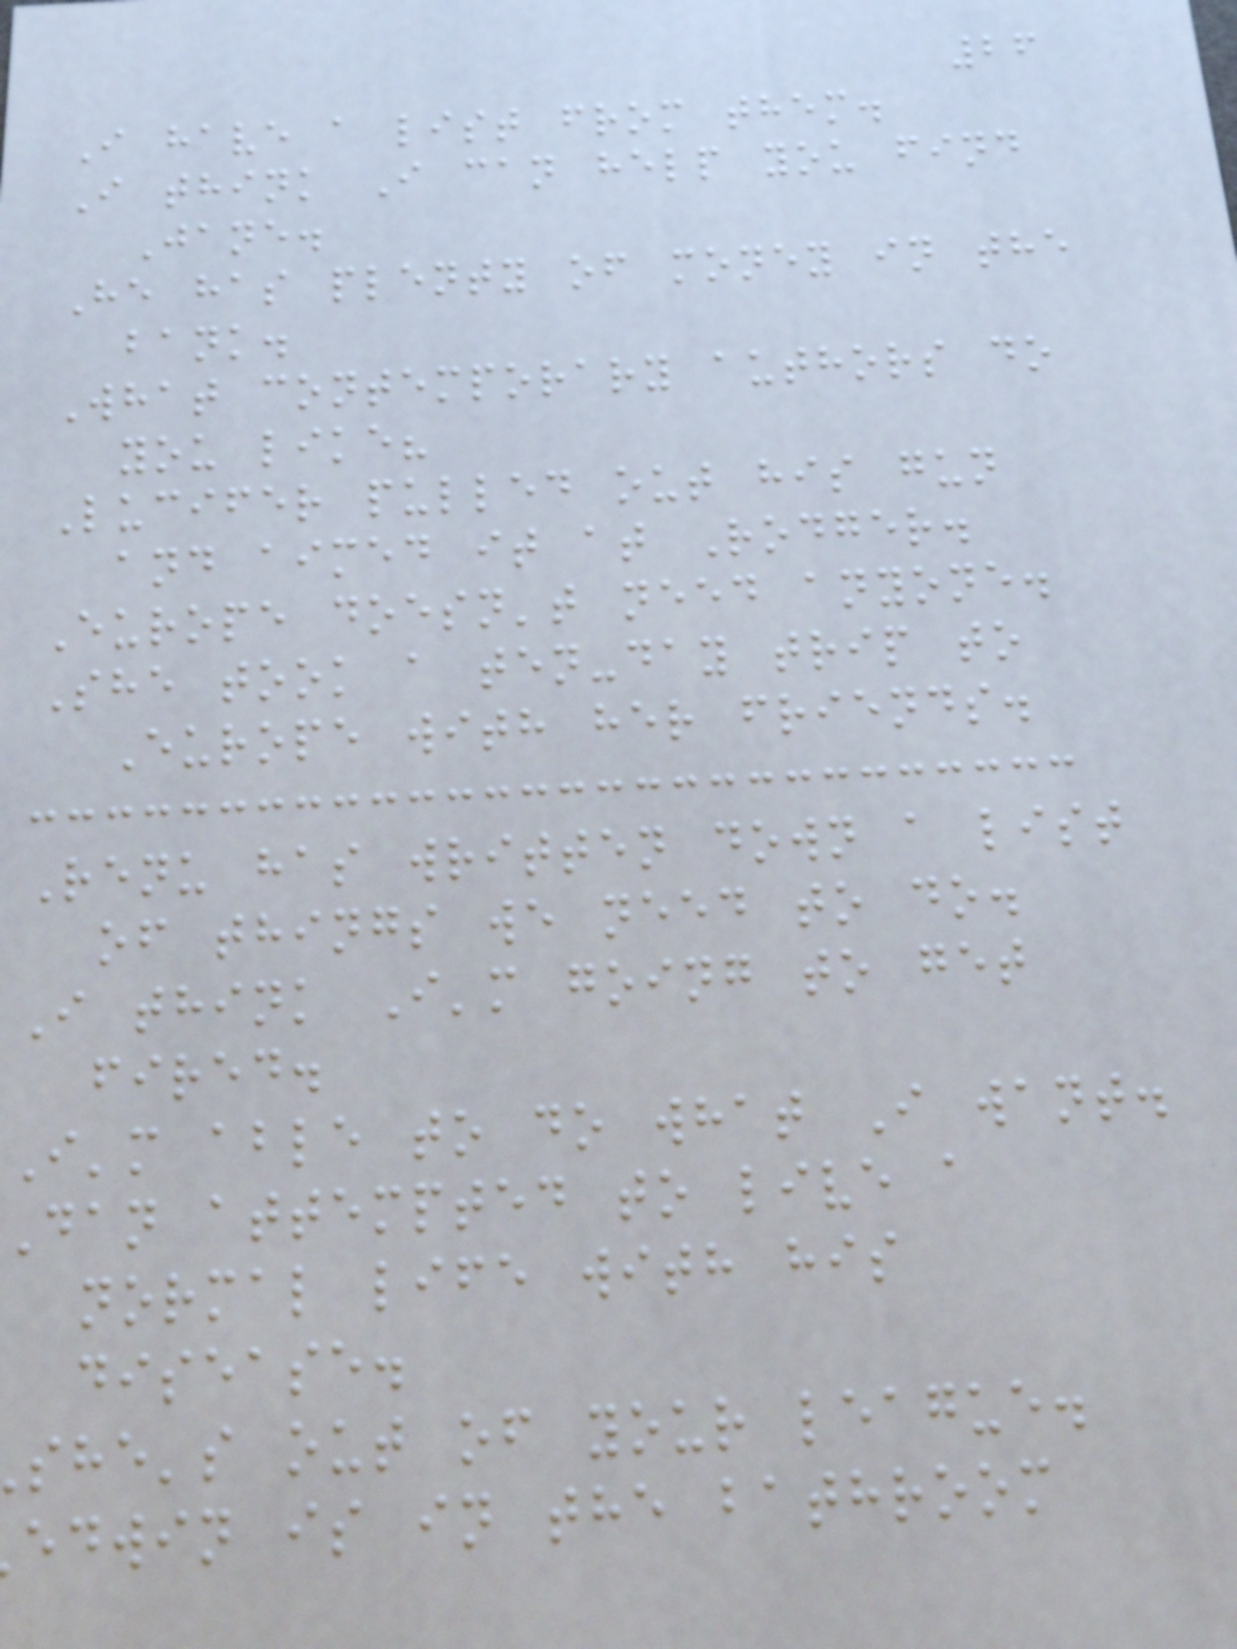26
I have a list from them.
I think I can help you find
Jane.
He has plenty of money in the
bank.
What contemporary authors do
you like?
Lucifer pulled out his gun
and aimed it at Rodger.
Europe doesn't need anyone.
She took a ten-day trip to
Europe with her friends.
Renu has written down a list
of things we need to do.
I think I'm going to get
fired.
I'm able to do what I want.
Dan attempted to live a
normal life with his
disease.
she's out of your league.
edwin is in the bathroom
